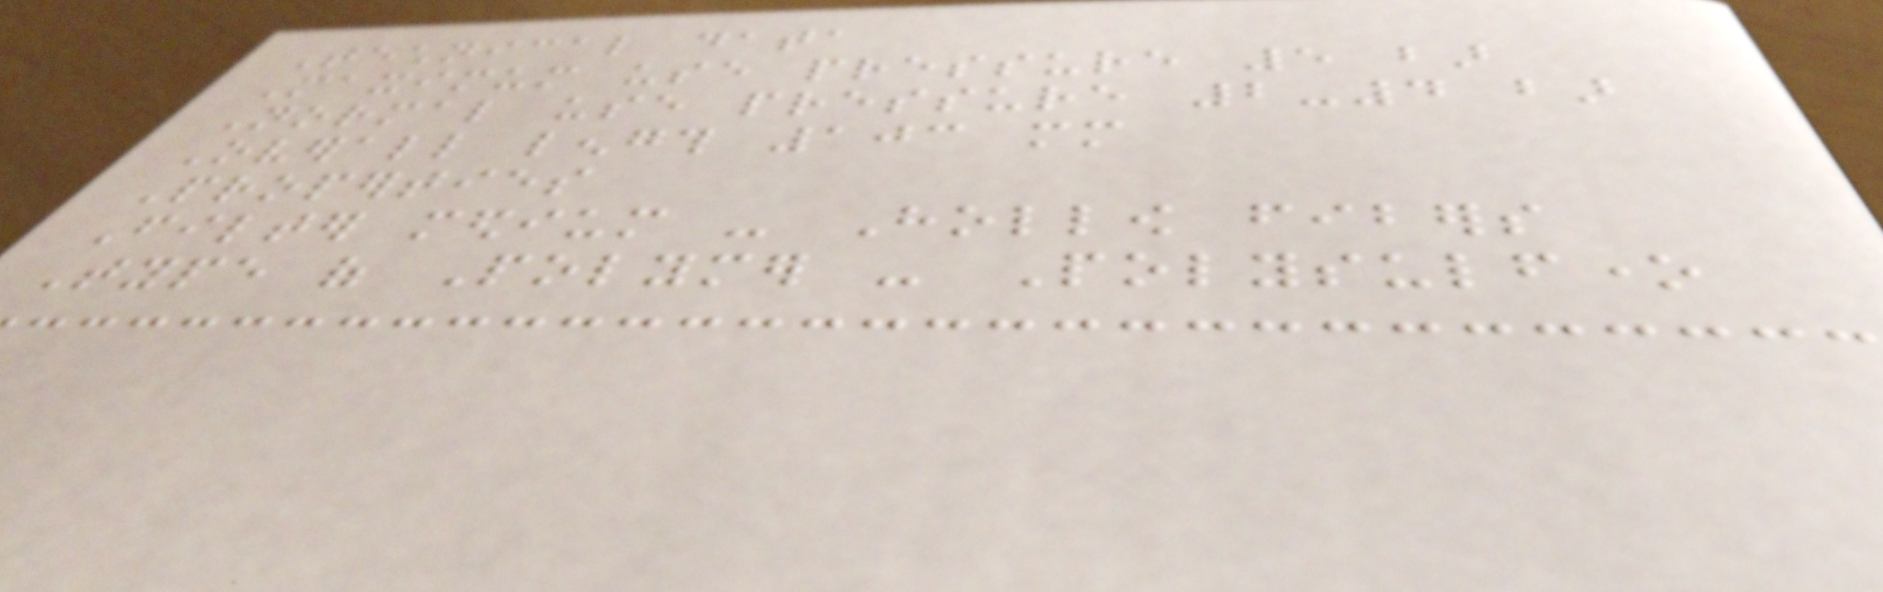Technical data
Maximum use pressure 5 bar
Normal use pressure 2-4 bar
Overall length 103 mm
Properties
Filter medium - Hollow fibers
Type of Polymer - Polysulfone
